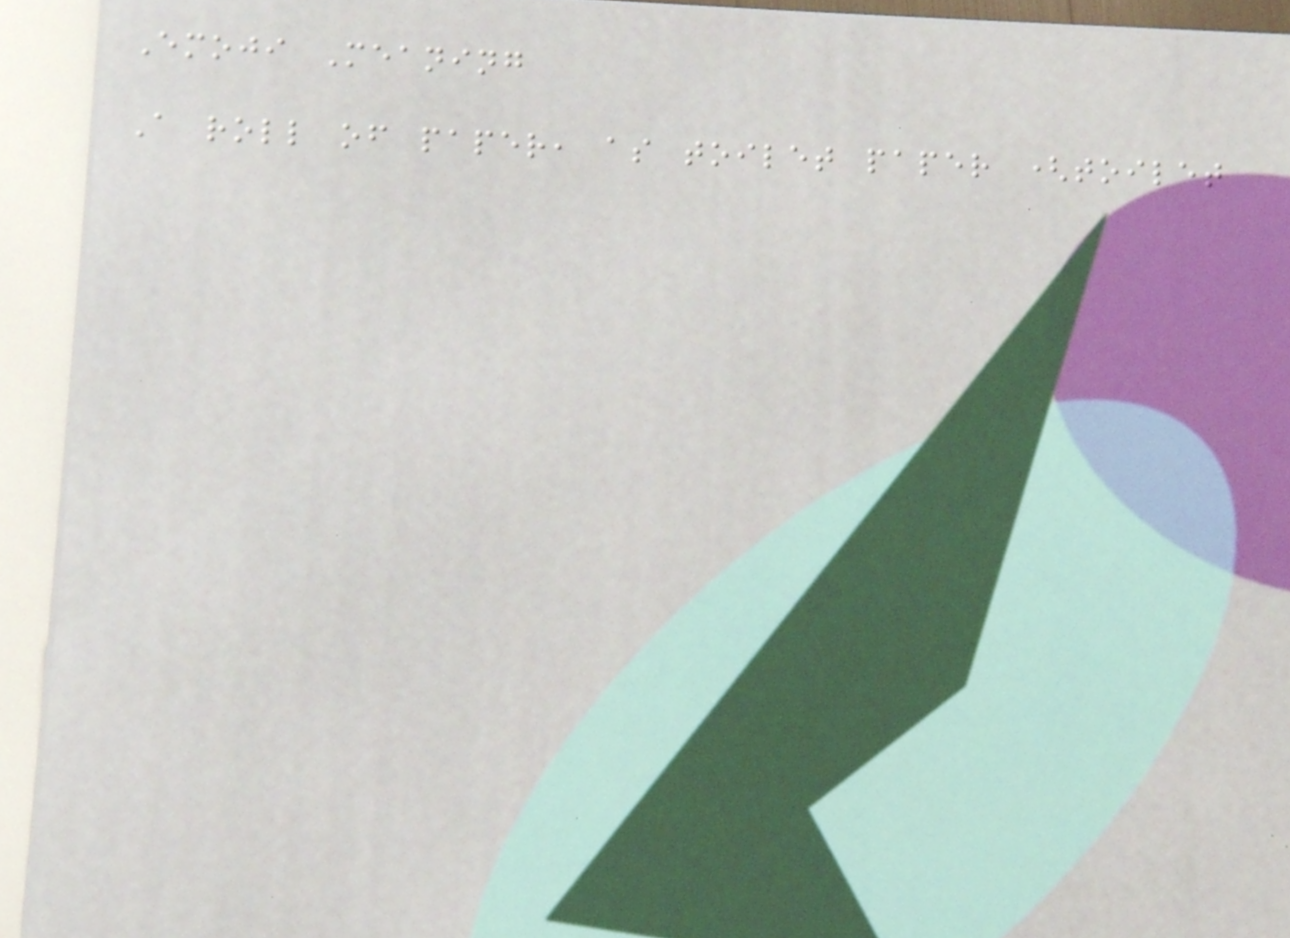Emoji Meaning
A roll of paper, as toilet paper (toilet
